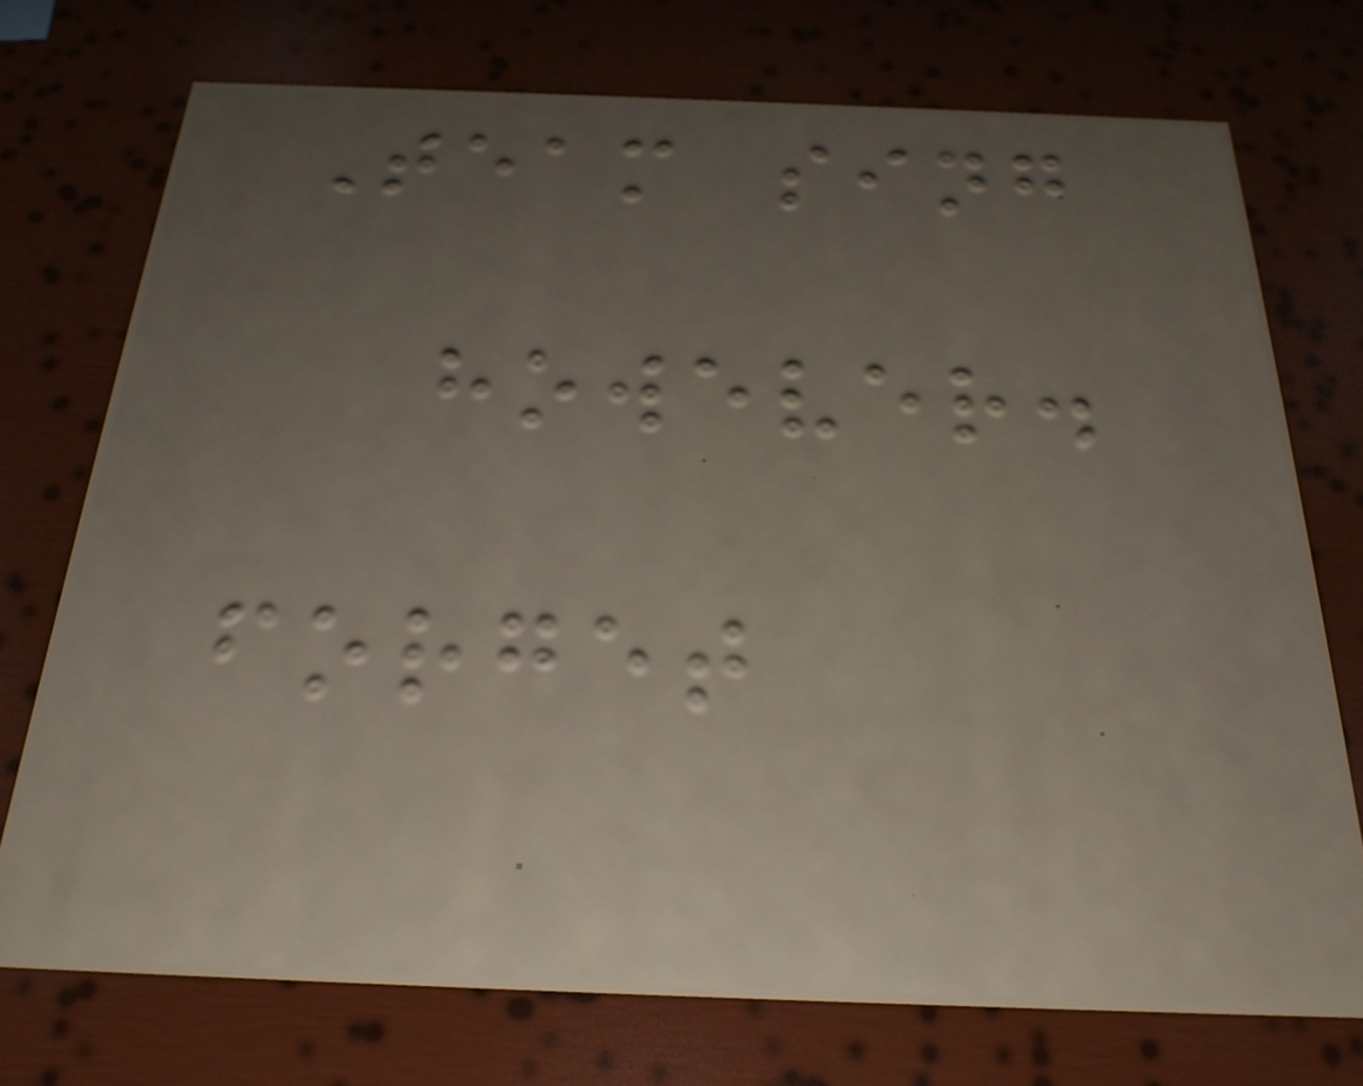Team sing
however.
forget
